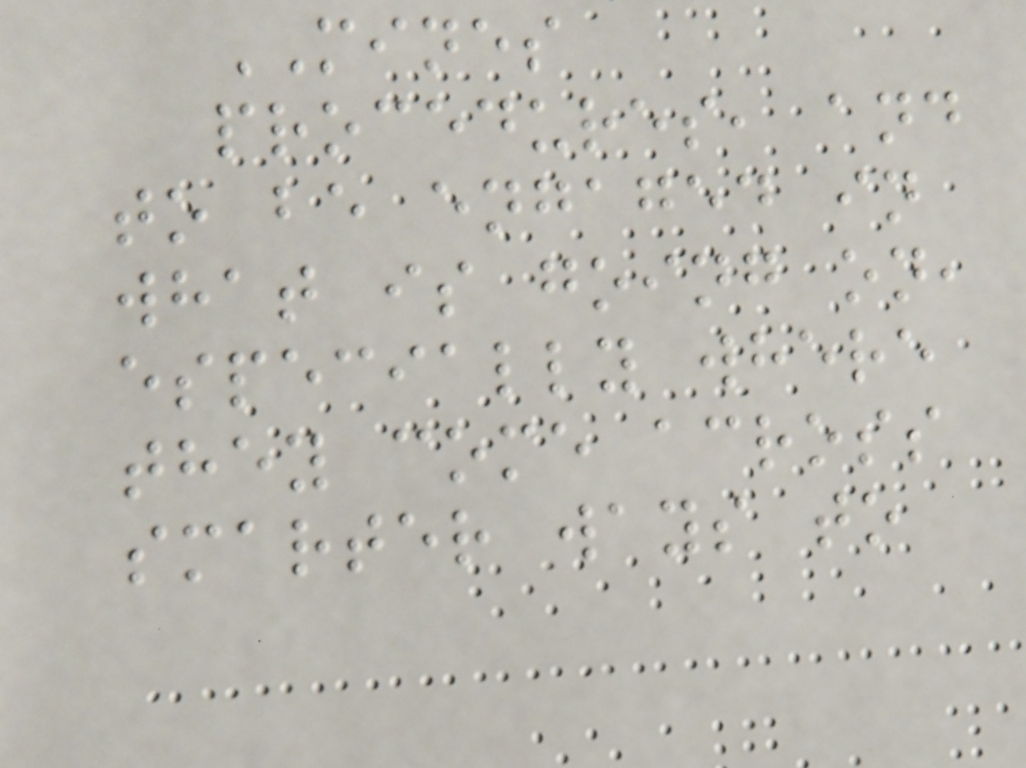MINES
procedures, and
to be engaged in
what is going on,
especially where
they come across
smarter ways to
